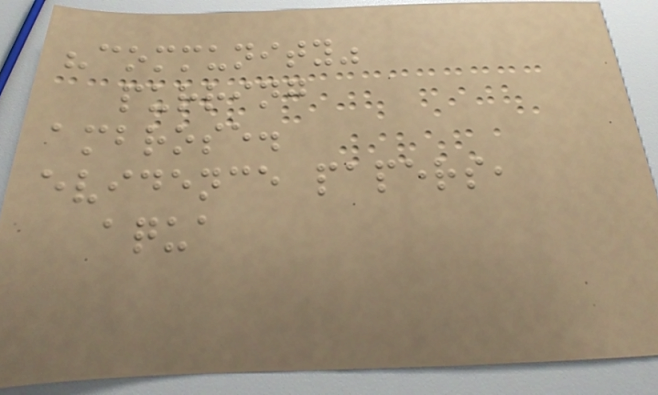"community"
purring
ambrose.
evidence papers,
aqua
